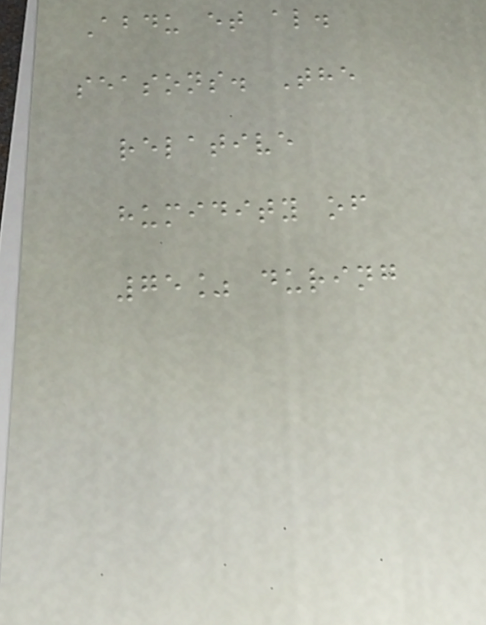Abdu et al.
seasons. The
relative
humidity of
75% during
